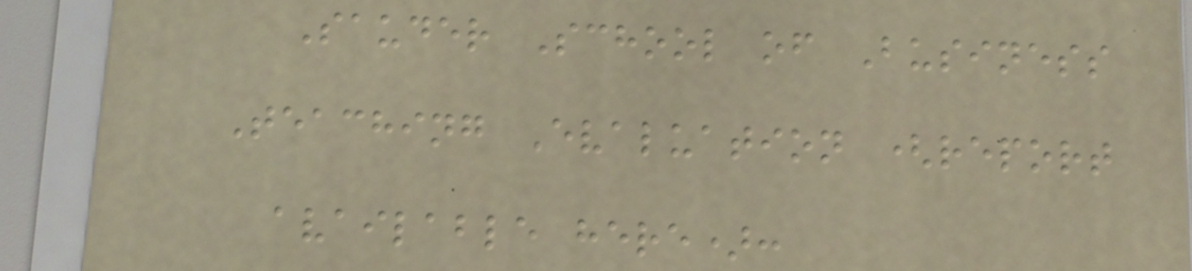Sauder School of Business
Teaching Evaluation (report
available here):
